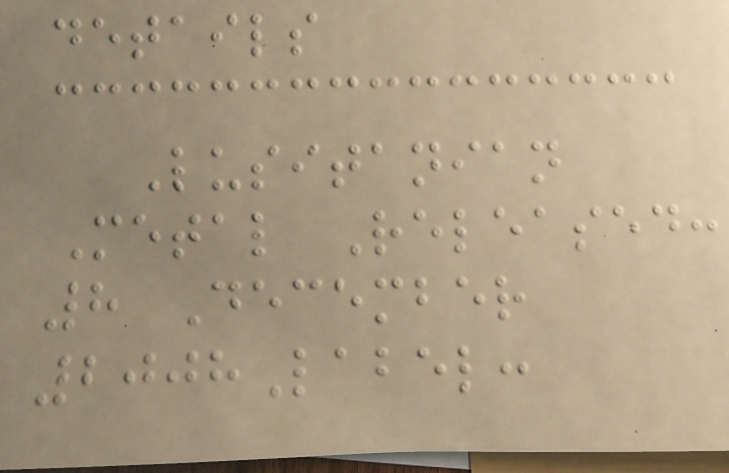details
Lusitanian
Metal Released:
8 December
2008Label:
